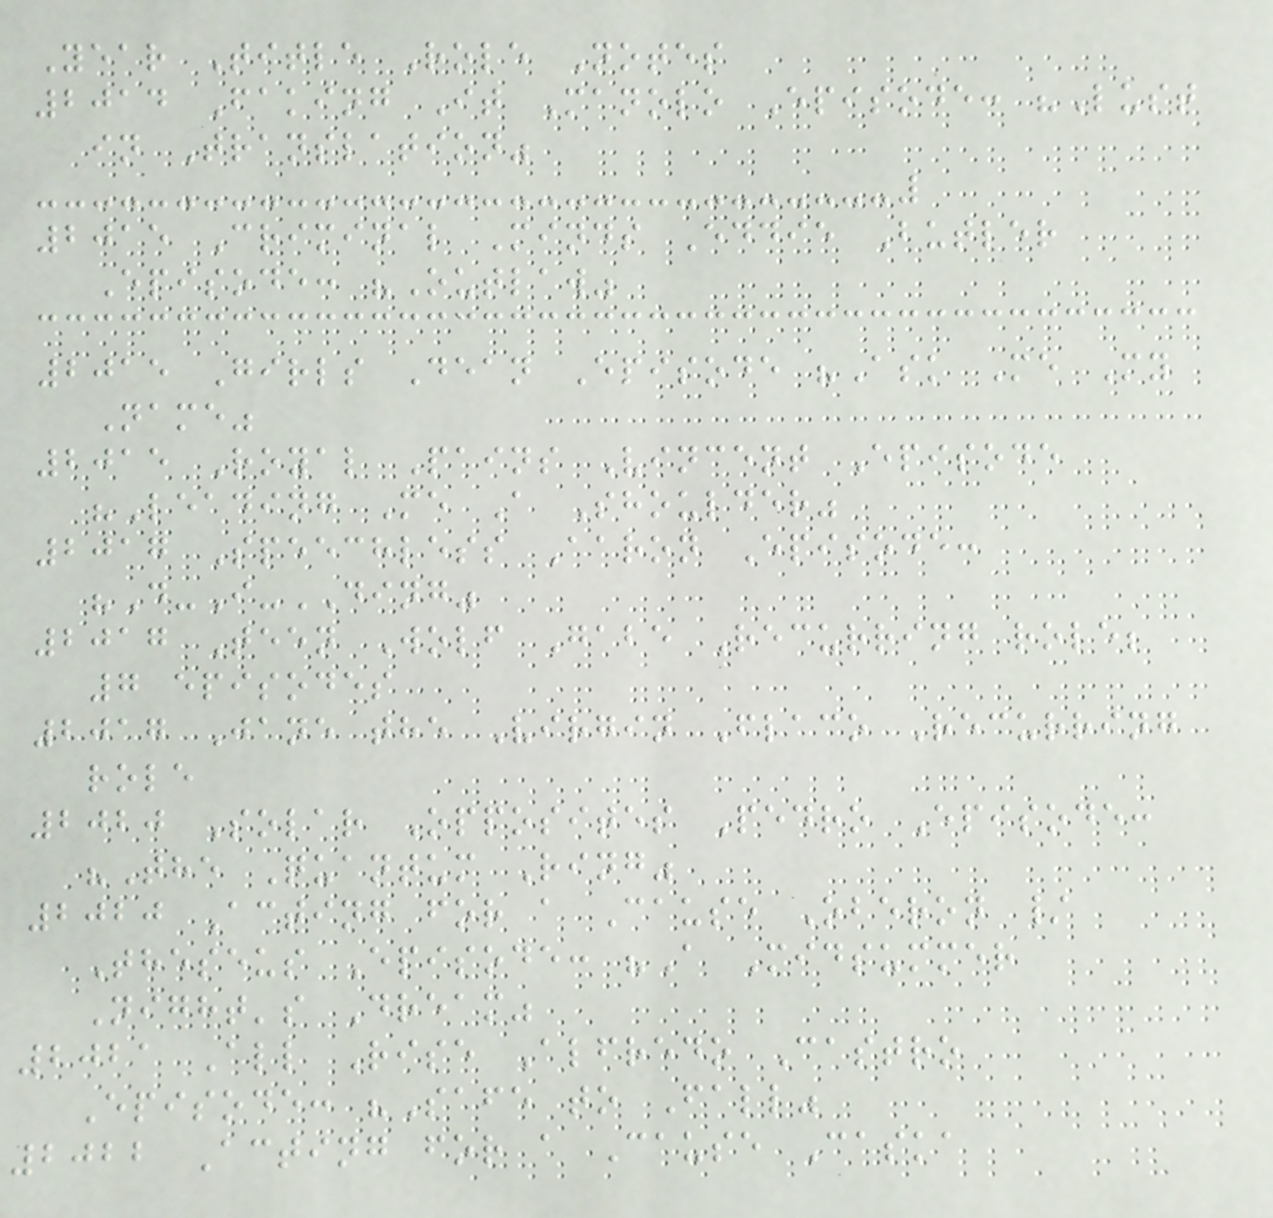Year Title Role Notes
2014 Faking It Manolo Episode: "Lust
in Translation"
2015 Criminal Minds Eddie Butler
Episode: "Outlaw"
2015 Girls Dean Episode "Ask Me My
Name"
2015 Royal Pains Vincent Episode
"Leading Me A Shoulder"
2017 Speechless Aaron Episode:
"D-I-DING"
2017 Teen Wolf Gabe Recurring role;
7 episodes
2017 Jane the Virgin Flaco Recurring
role
2020 Solar Opposites Pedro Episode:
"The Quantum Ring"
2020 Acting for a Cause Oberon /
Theseus Episode: "A Midsummer
Night's Dream"
2021 All Rise Alfredo Castro
Episode: "Safe to Fall"
2022 Acting for a Cause Caska
